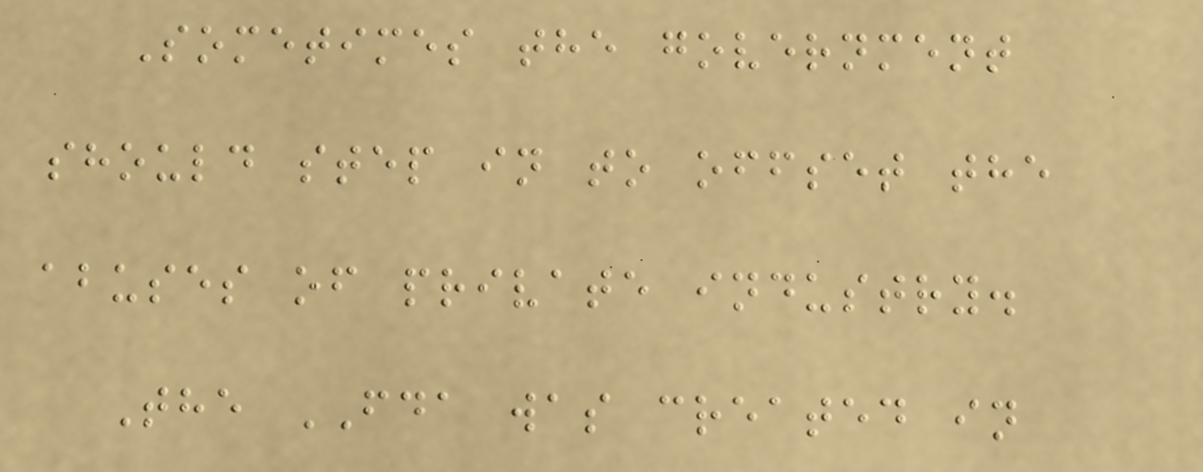Sometimes the government
should step in to offset the
abuses of private industry.
The FDA was created in
